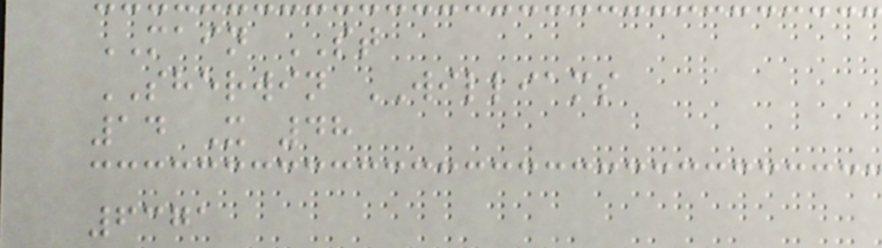MAIN ST
SHERWIN WILLIAMS
14 X 48
6371
